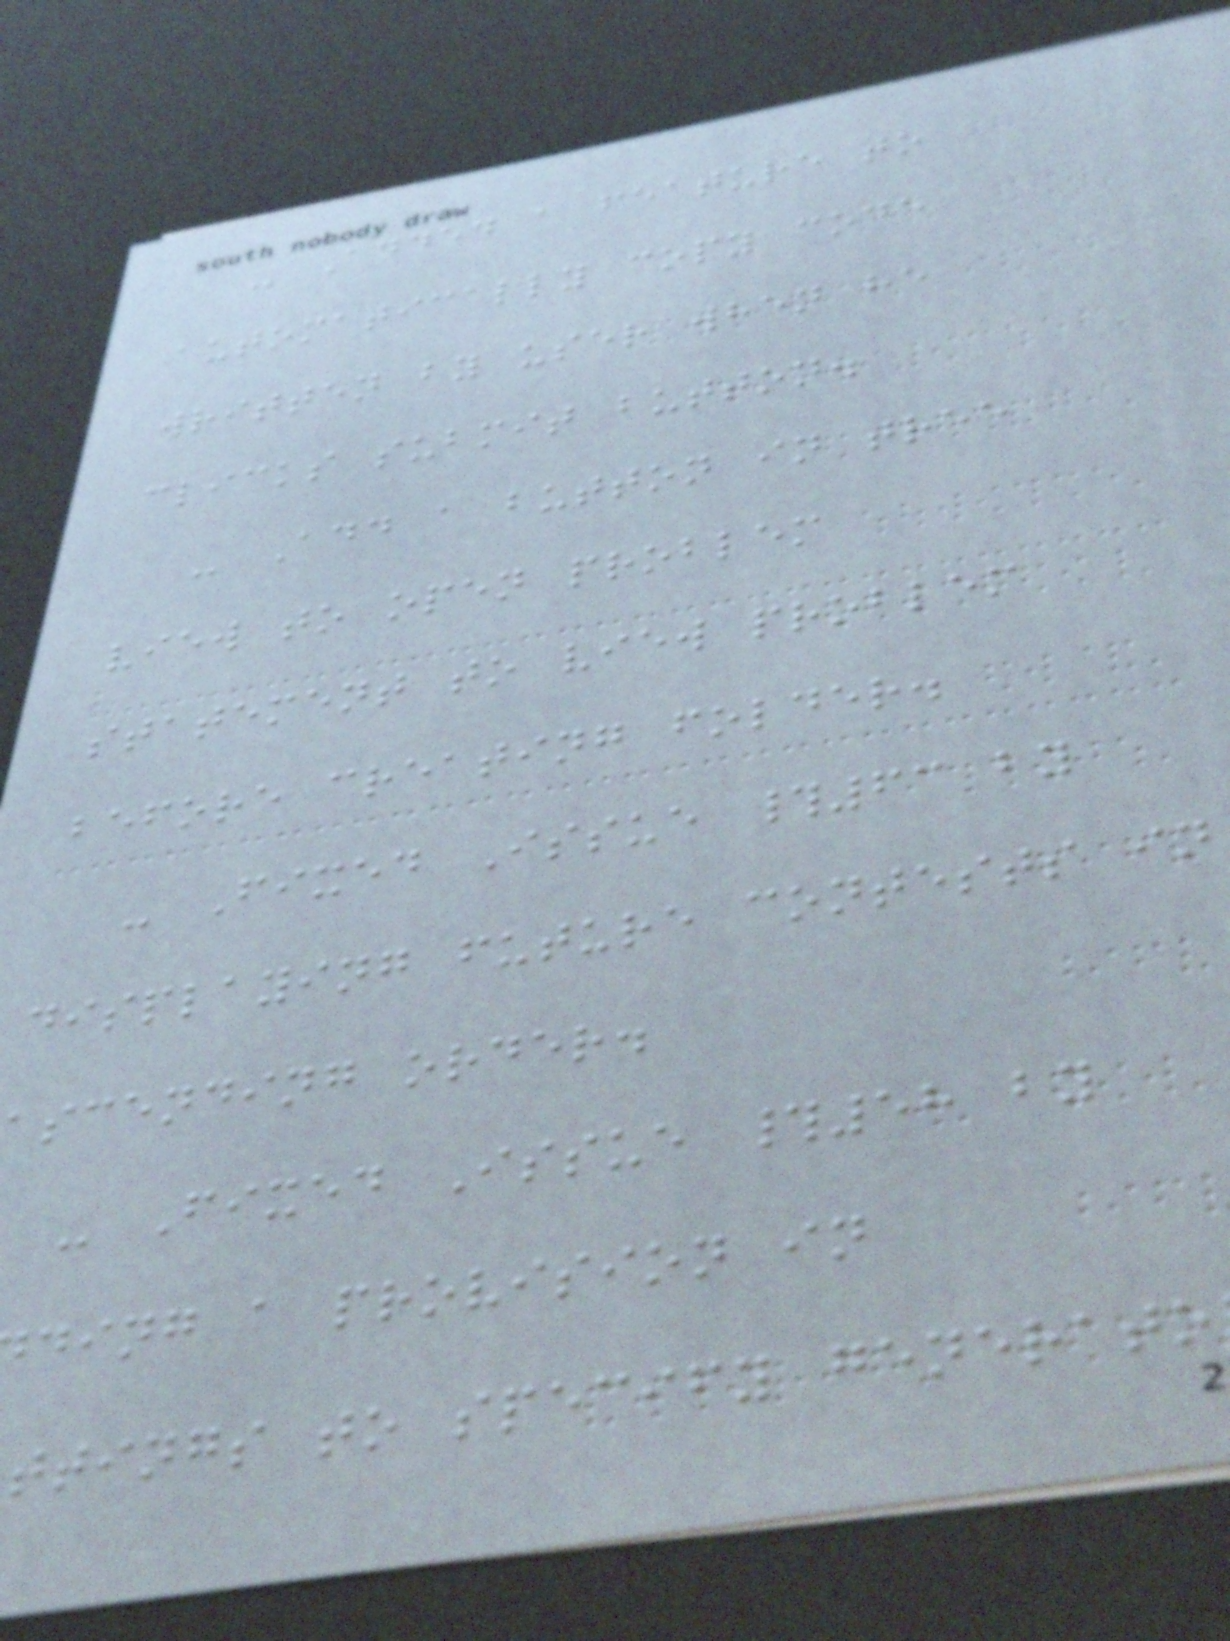- Added a feature to
automatically copy code
written by user when he
clicks submit button.
- Add a button in tree
view to open problem
statement to view problem
before creating folder.
- Fixed Issue #63 by
displaying future contests in
ascending order.
- Fixed Issue #58 by
ding a provision in
ttings to specify generato
